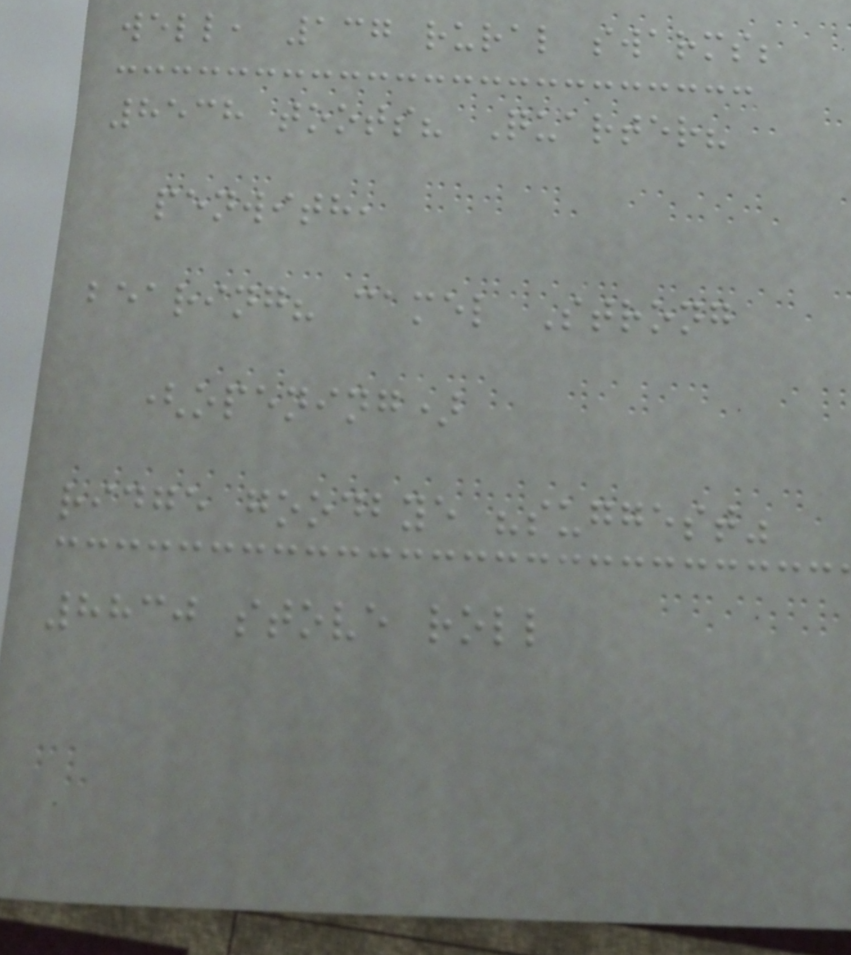well, 137 rural swarms;
8538 toots? Quarter?
penwith,
bearing? camel Strong
(opening)
ridge goodbye "suggest"
8830 stove roll
